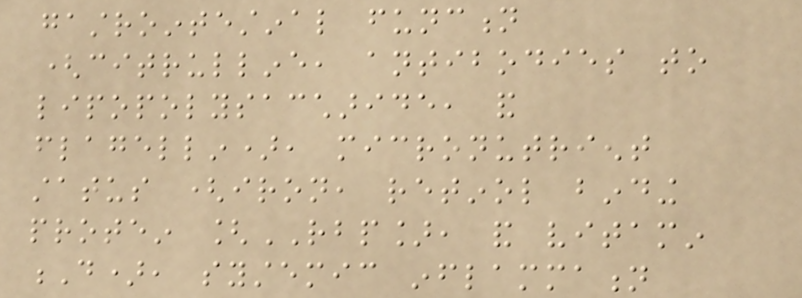gastrointestinal function
(citrulline, antibodies to
lipopolysaccharide, and
flagellin), micronutrient
status (iron, retinol binding
protein [RBP], and vitamin
D), systemic inflammation
